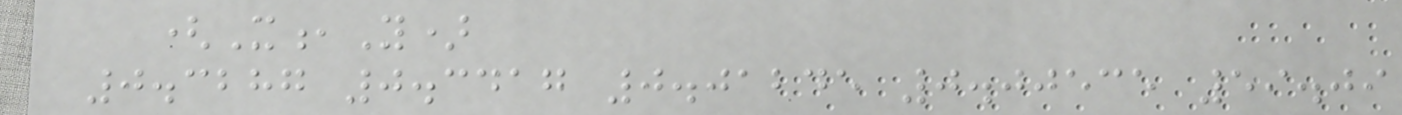(X,Y)
0.3287 0.3417 0.01245 0.00535 59.09
